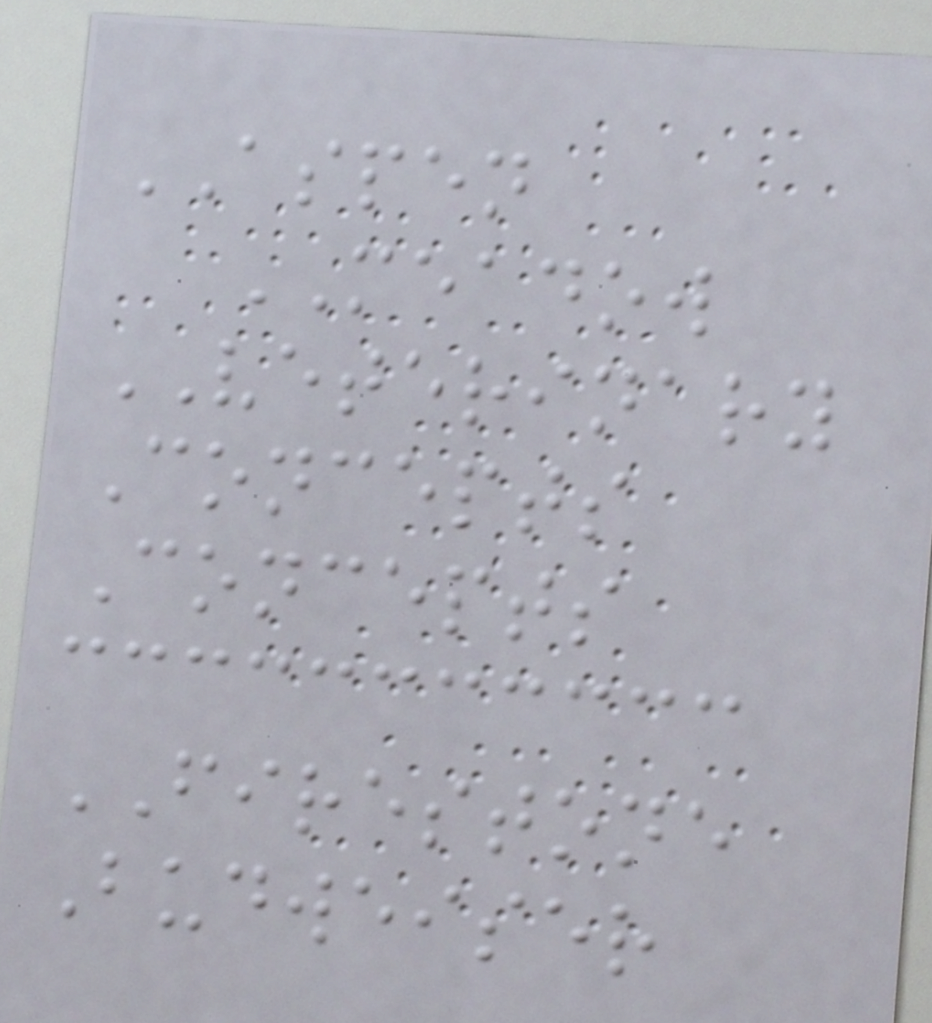ASPEN
MEADOW
VETERINARY
Concepts
Concepts
FIRESTONE
Budweiser
